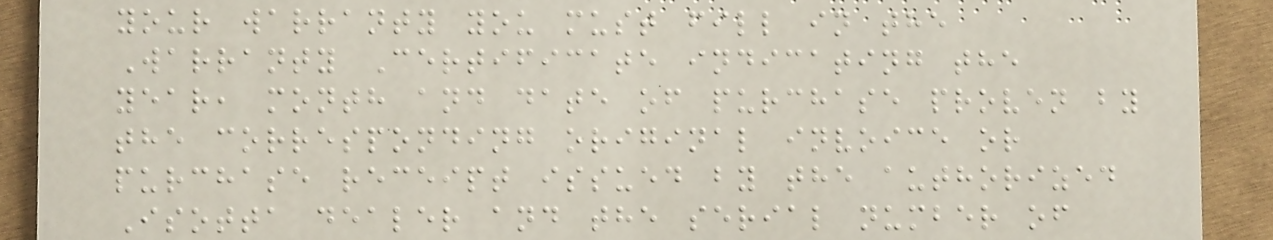your warranty you must fill in the
Warranty Certificate indicating the
year, month and date of purchase proven by
the corresponding original invoice or
purchase receipt issued by the authorized
Isotta dealer and the serial number of
